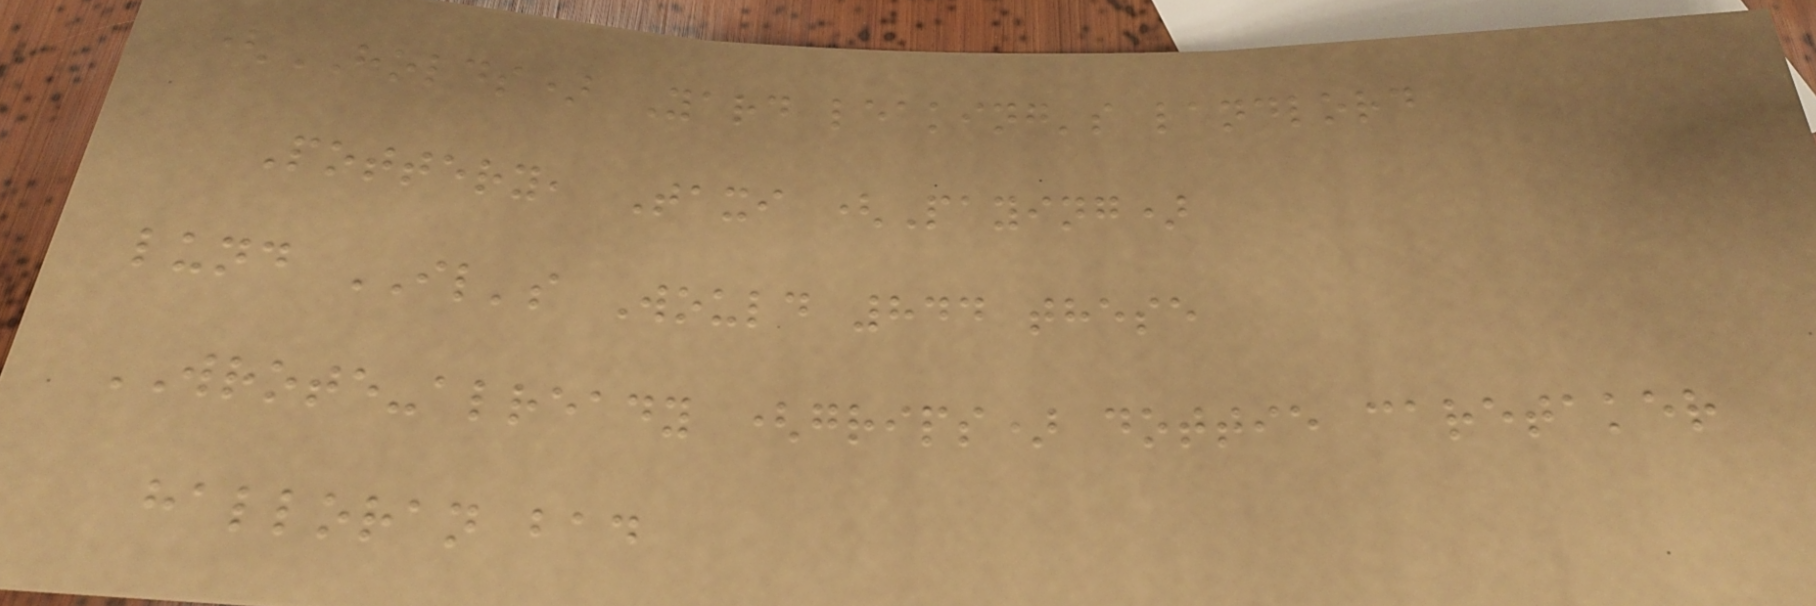(HOLDS) Yard leaking's landlord
Pottery, Taxi (Paying)
lund IL's Would 844 these
WROTE-already (grips) dottie caretaker
halloran bad
